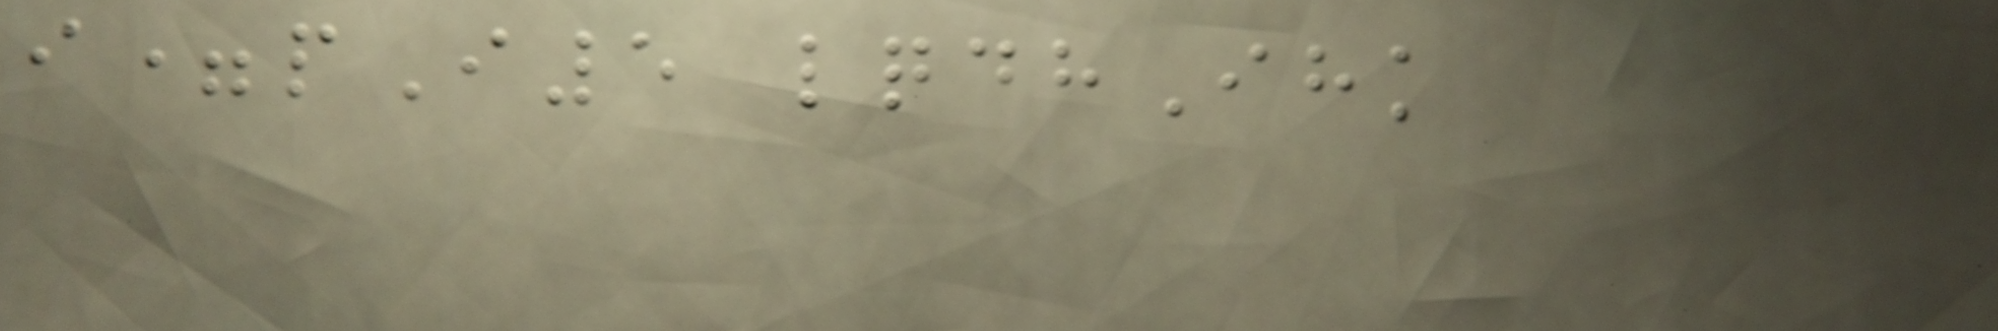i=pI5 lqdhIhk
